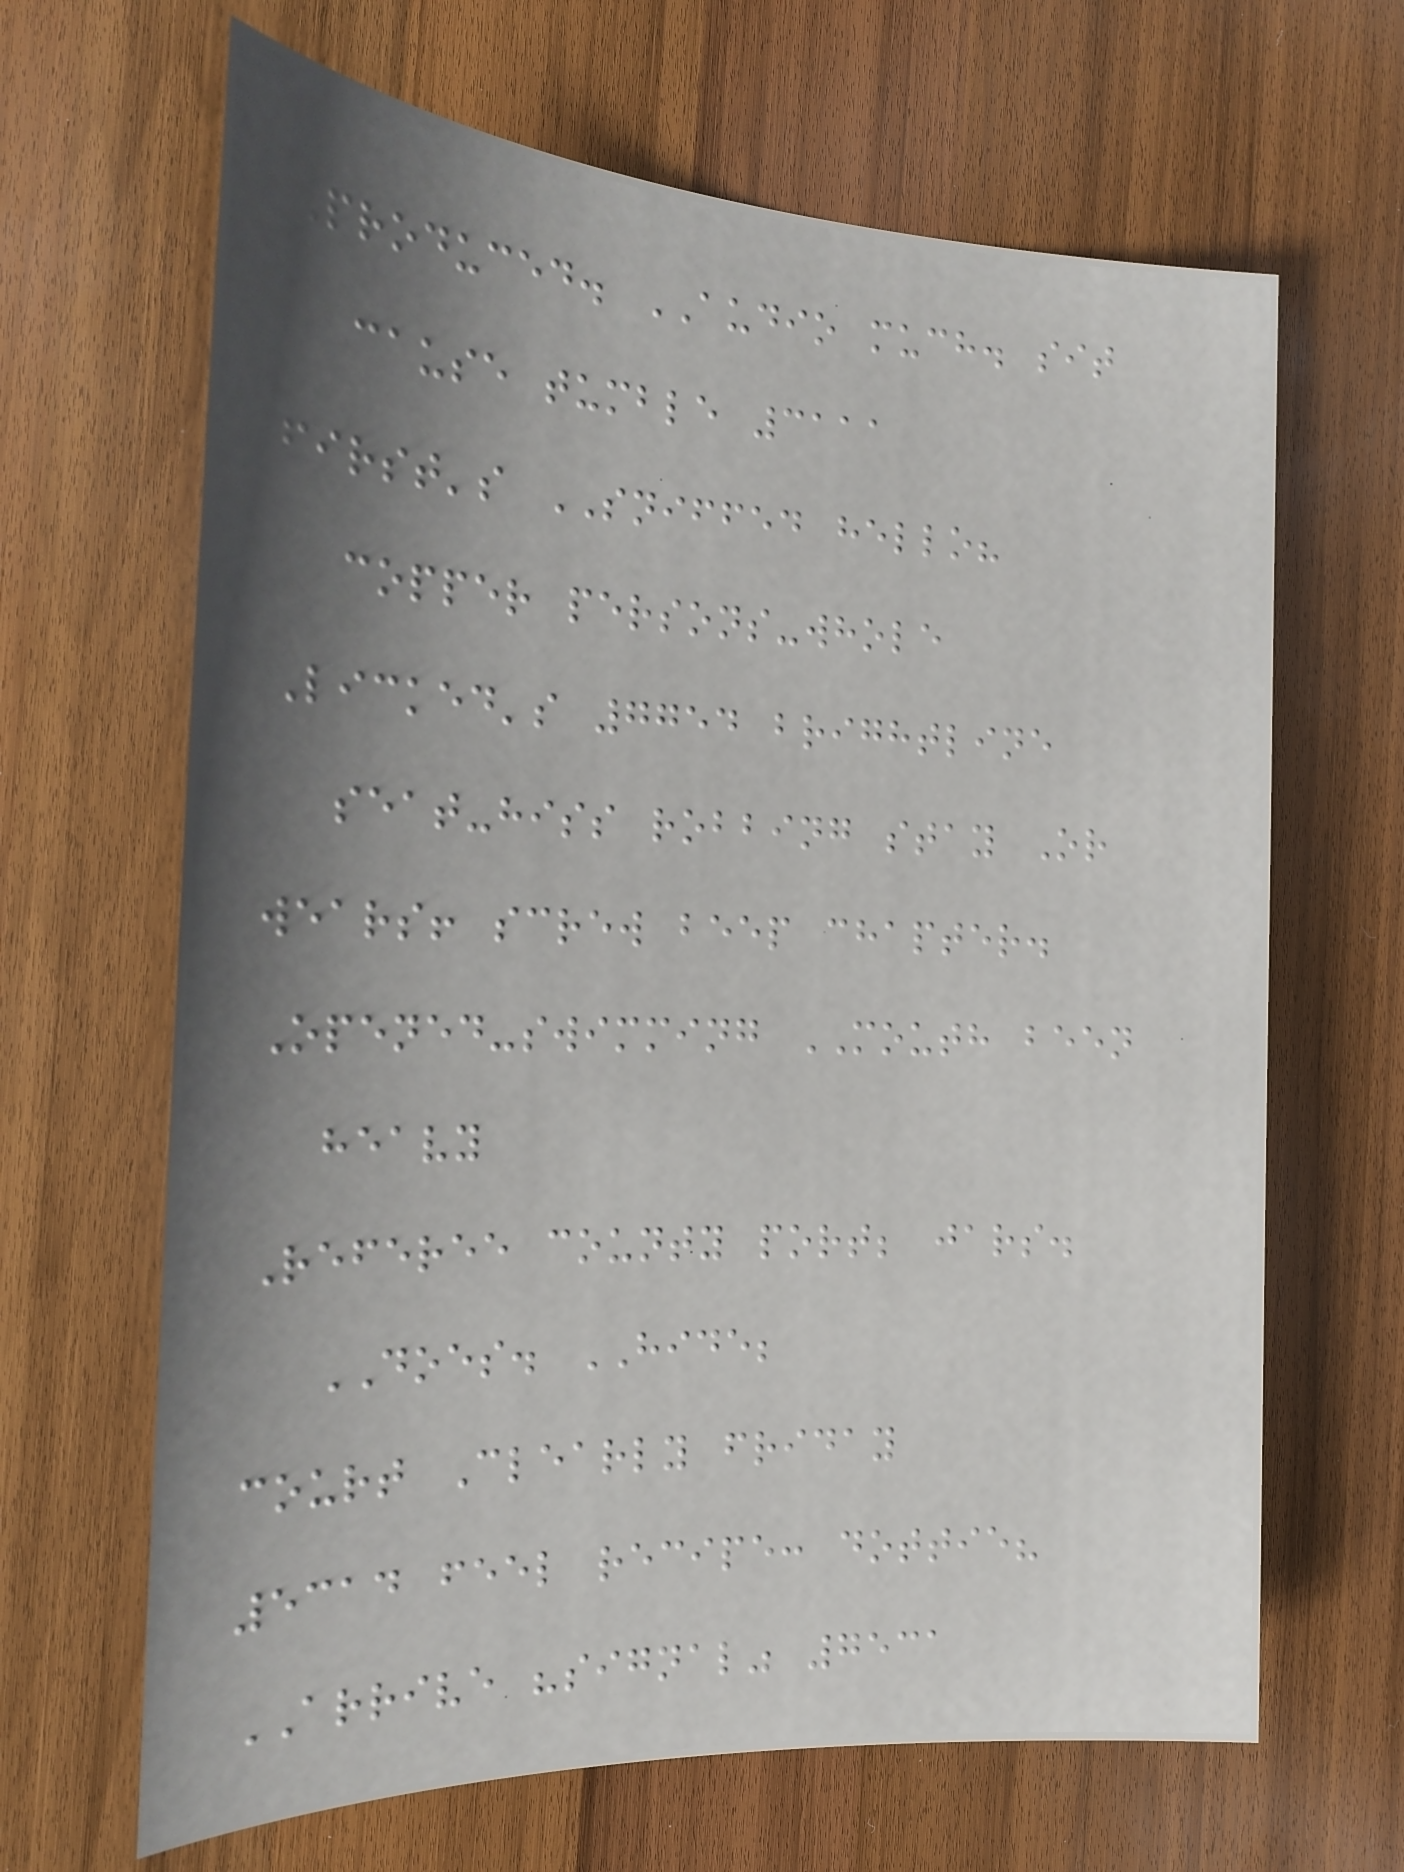Produced. AUDIO much. sit
cause tumble 3111
first's SNIFFED hello?
copper persons-whole
Licked's 7754 brightline
seat-hiss robbing stay Or
wears! screw beep chapter.
Opened-swimming MOUTH been
heavy
Referee county port; jars.
DOES. HIDE;
court Clearly friday
5314 feel recipe: dottie?
ARRIVE "signal" 7531
